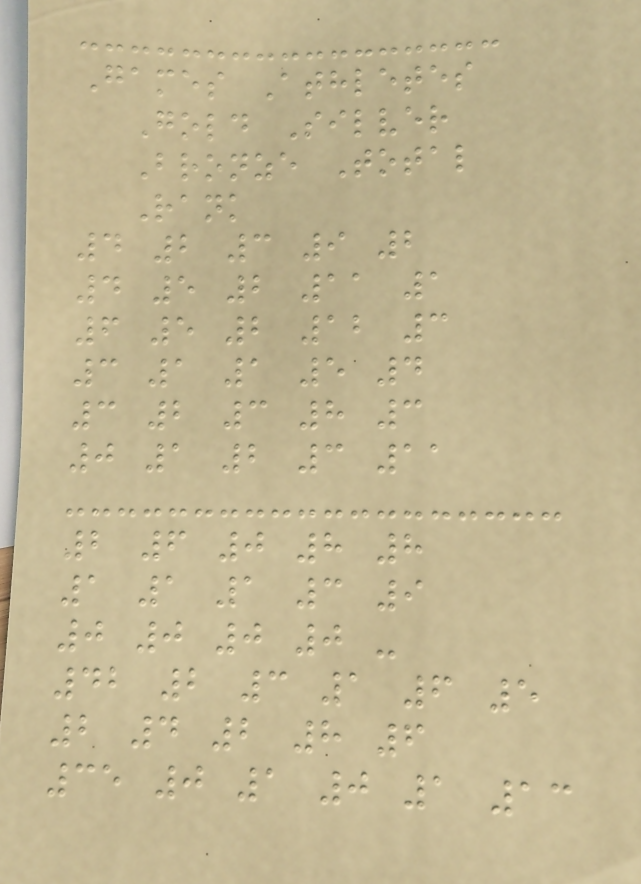Games Athletes
Gold Silver
Bronze Total
Rank
4 2 3 9 2
4 5 2 11 1
6 5 2 12 3
3 1 1 5 4
3 2 3 8 3
0 1 2 3 11
2 6 0 8 8
1 1 1 3 9
0 0 0 0 -
42 2 3 1 6 5
2 4 2 8 6
35 0 1 0 1 13
